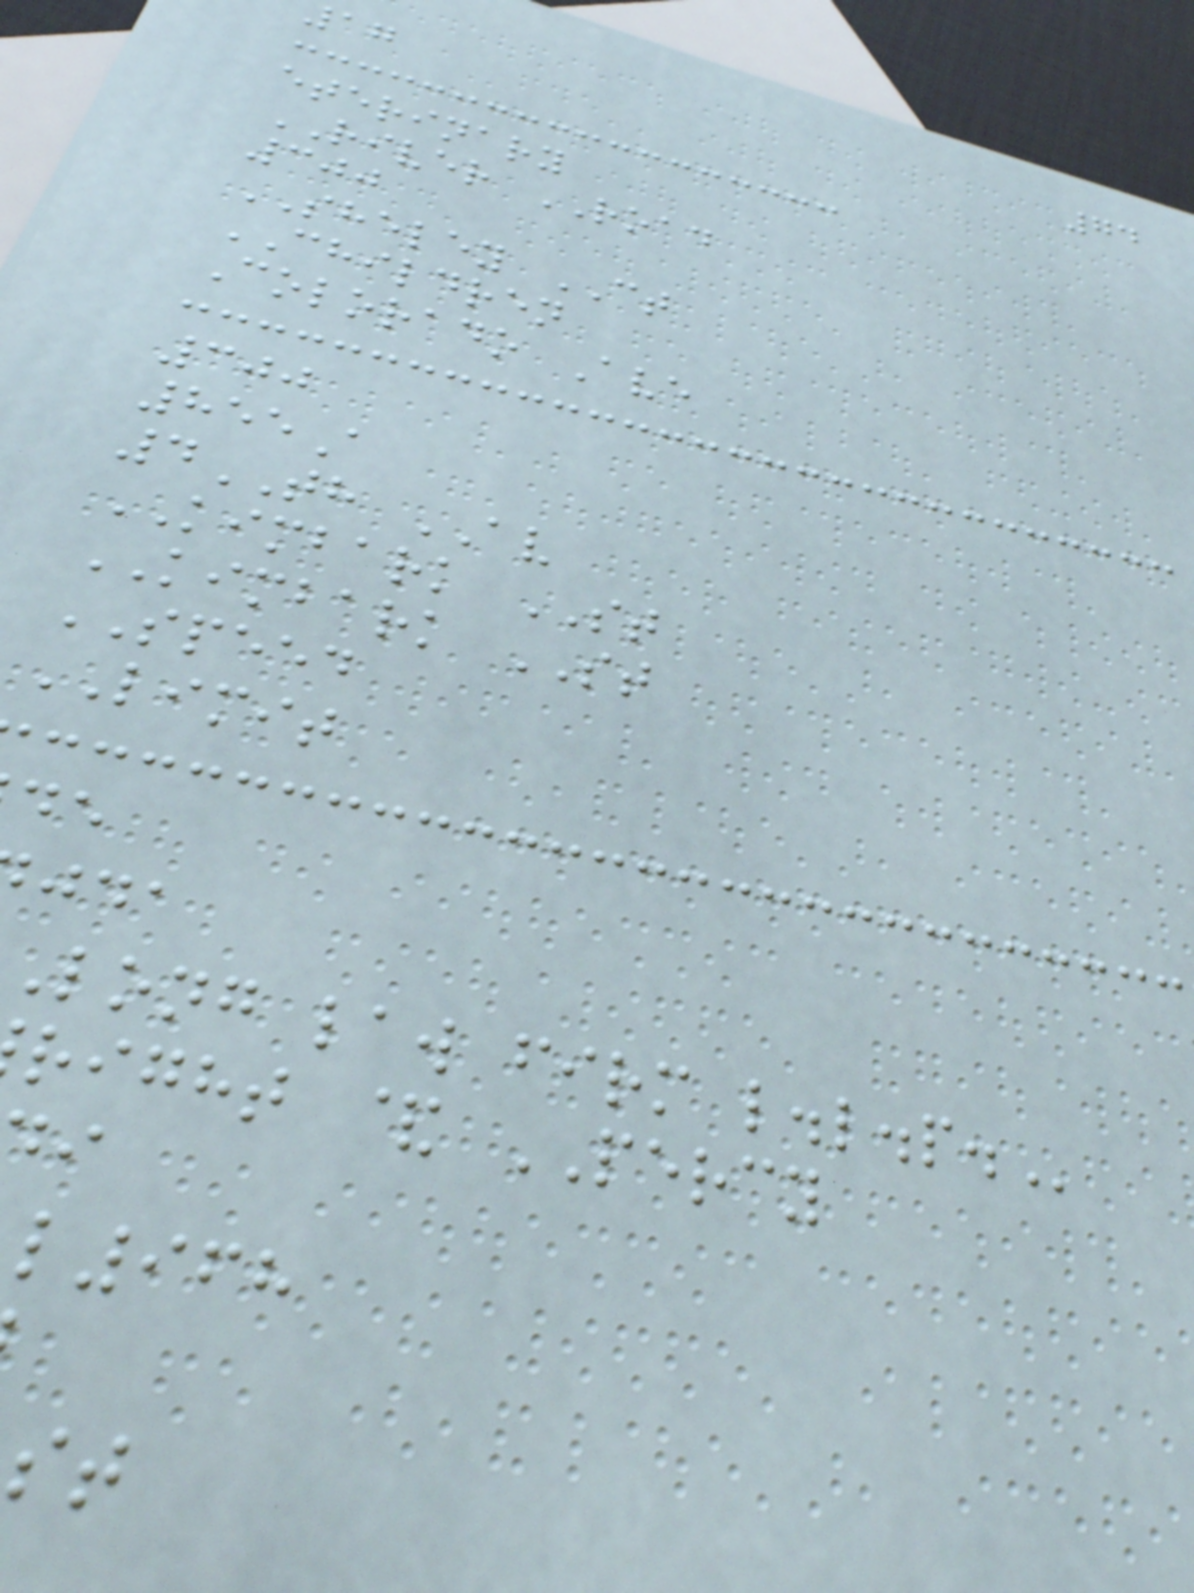74
eterinary
RIVER ROAD
300
SHELEY CT
CHILDREN
Colorado Ave
300
855A
4TH AV
KIMBARK ST
KIMBARK ST
SPEED
LIMIT
long law firm
right & PERCY
l968
